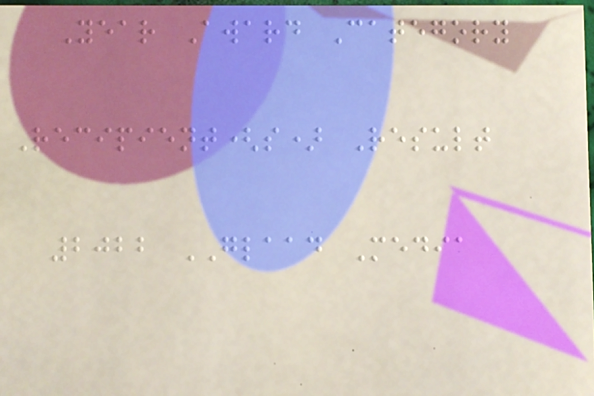Year Award Category
Recipient(s) Result
2022 GLAAD Media
